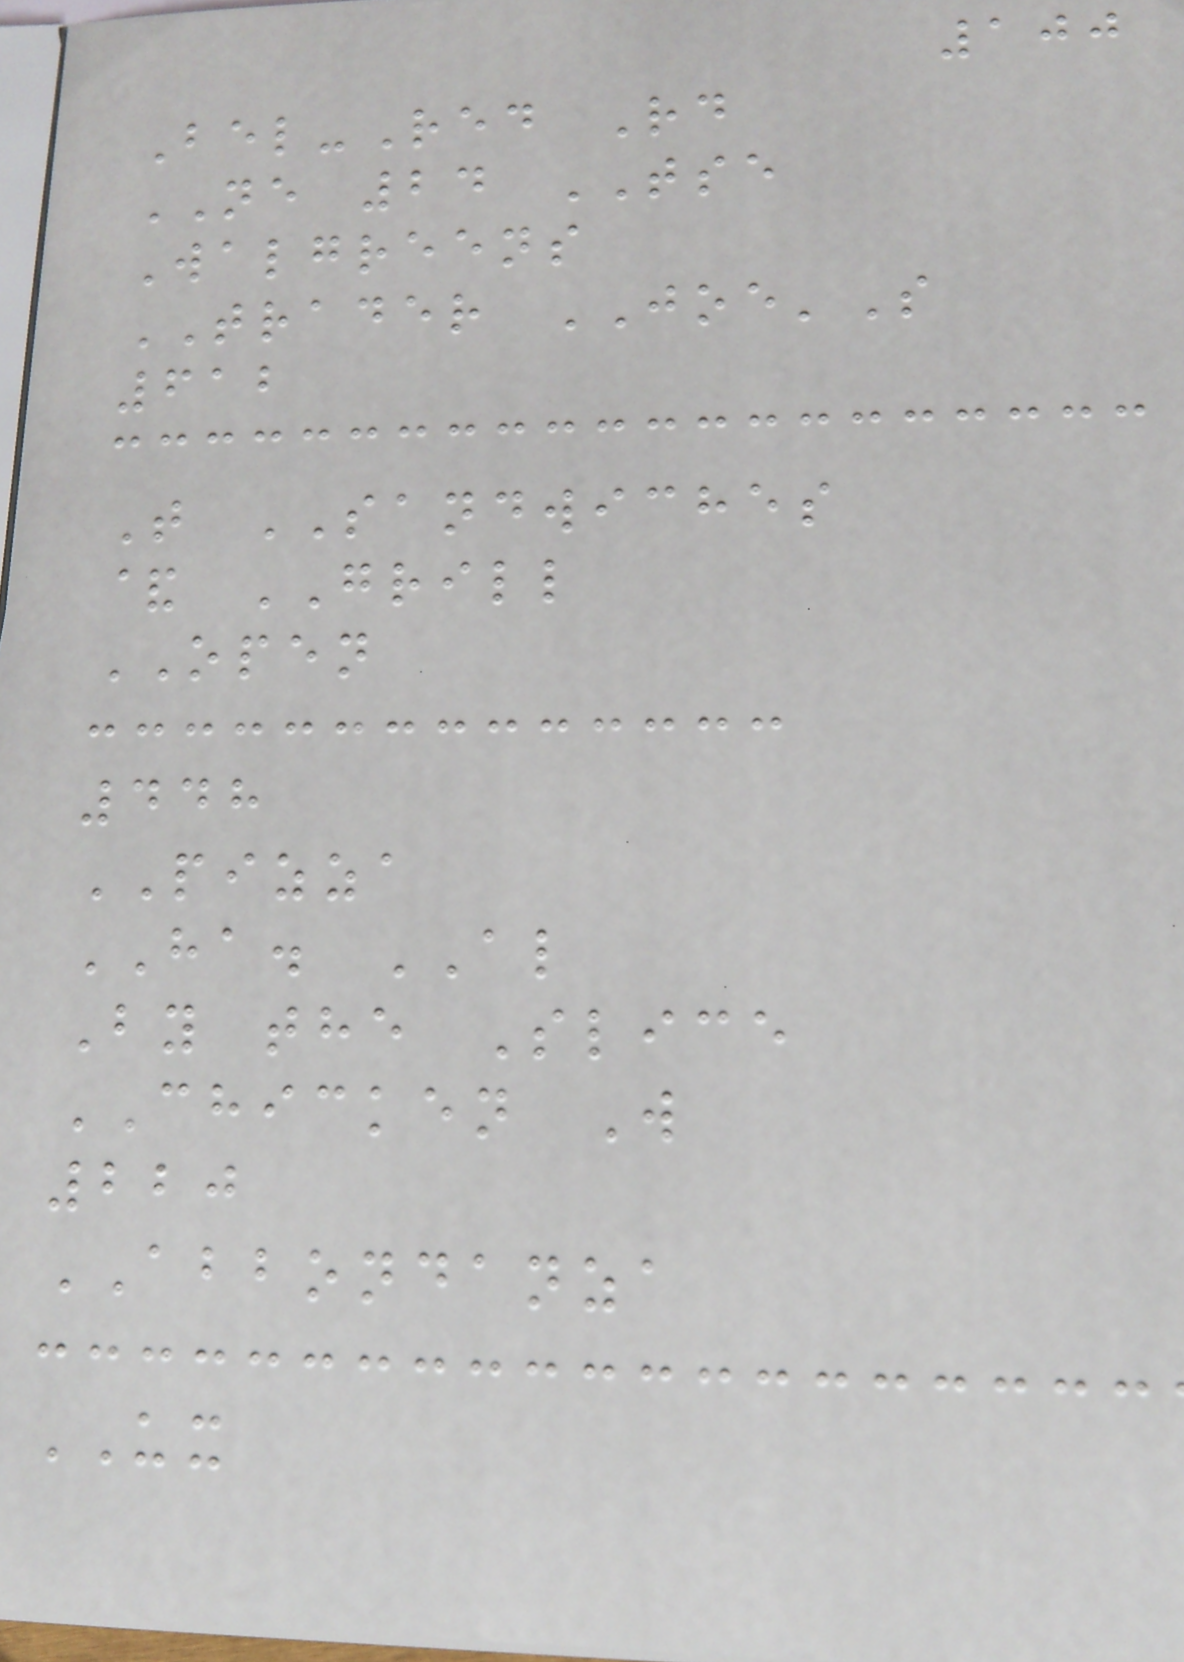100
Bel-Red Rd
NE 24 TSE
Walgreens
TRADER JOE'S
612
T SANDWICHES
& GRILL
OPEN
448
PIZZA
HA. AL
By the Slice
CHICKEN W
220
ABBONDANZA
UX
